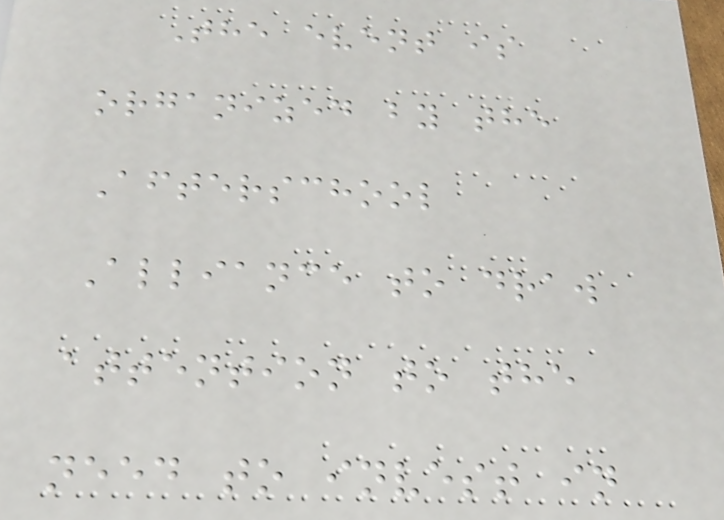The event is
organized by the
Afterschool
Alliance to draw
attention to the
need to invest in
